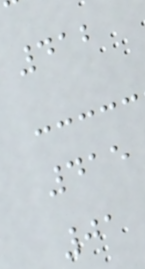412
415
01
